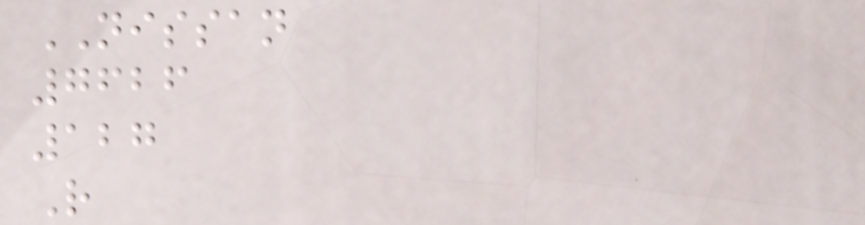NISSAN
7626
127
R
